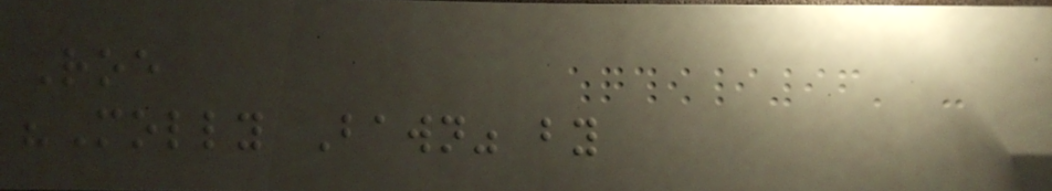Roe
"Molly Bawn" by
